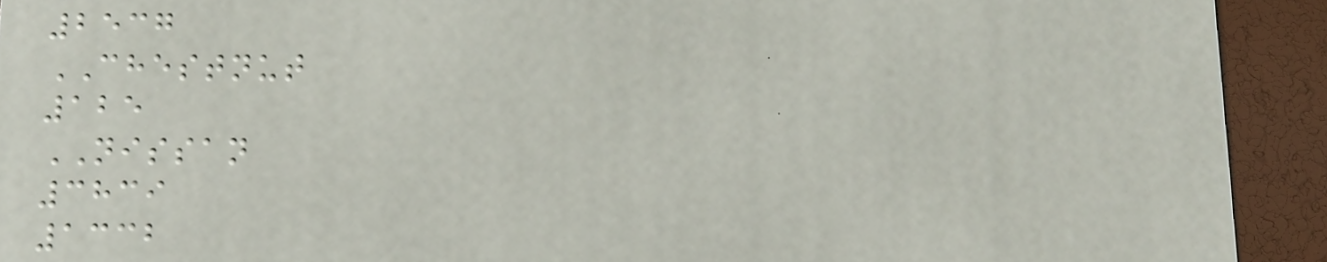2537
CHESTNUT
125
NISSAN
3839
1332
